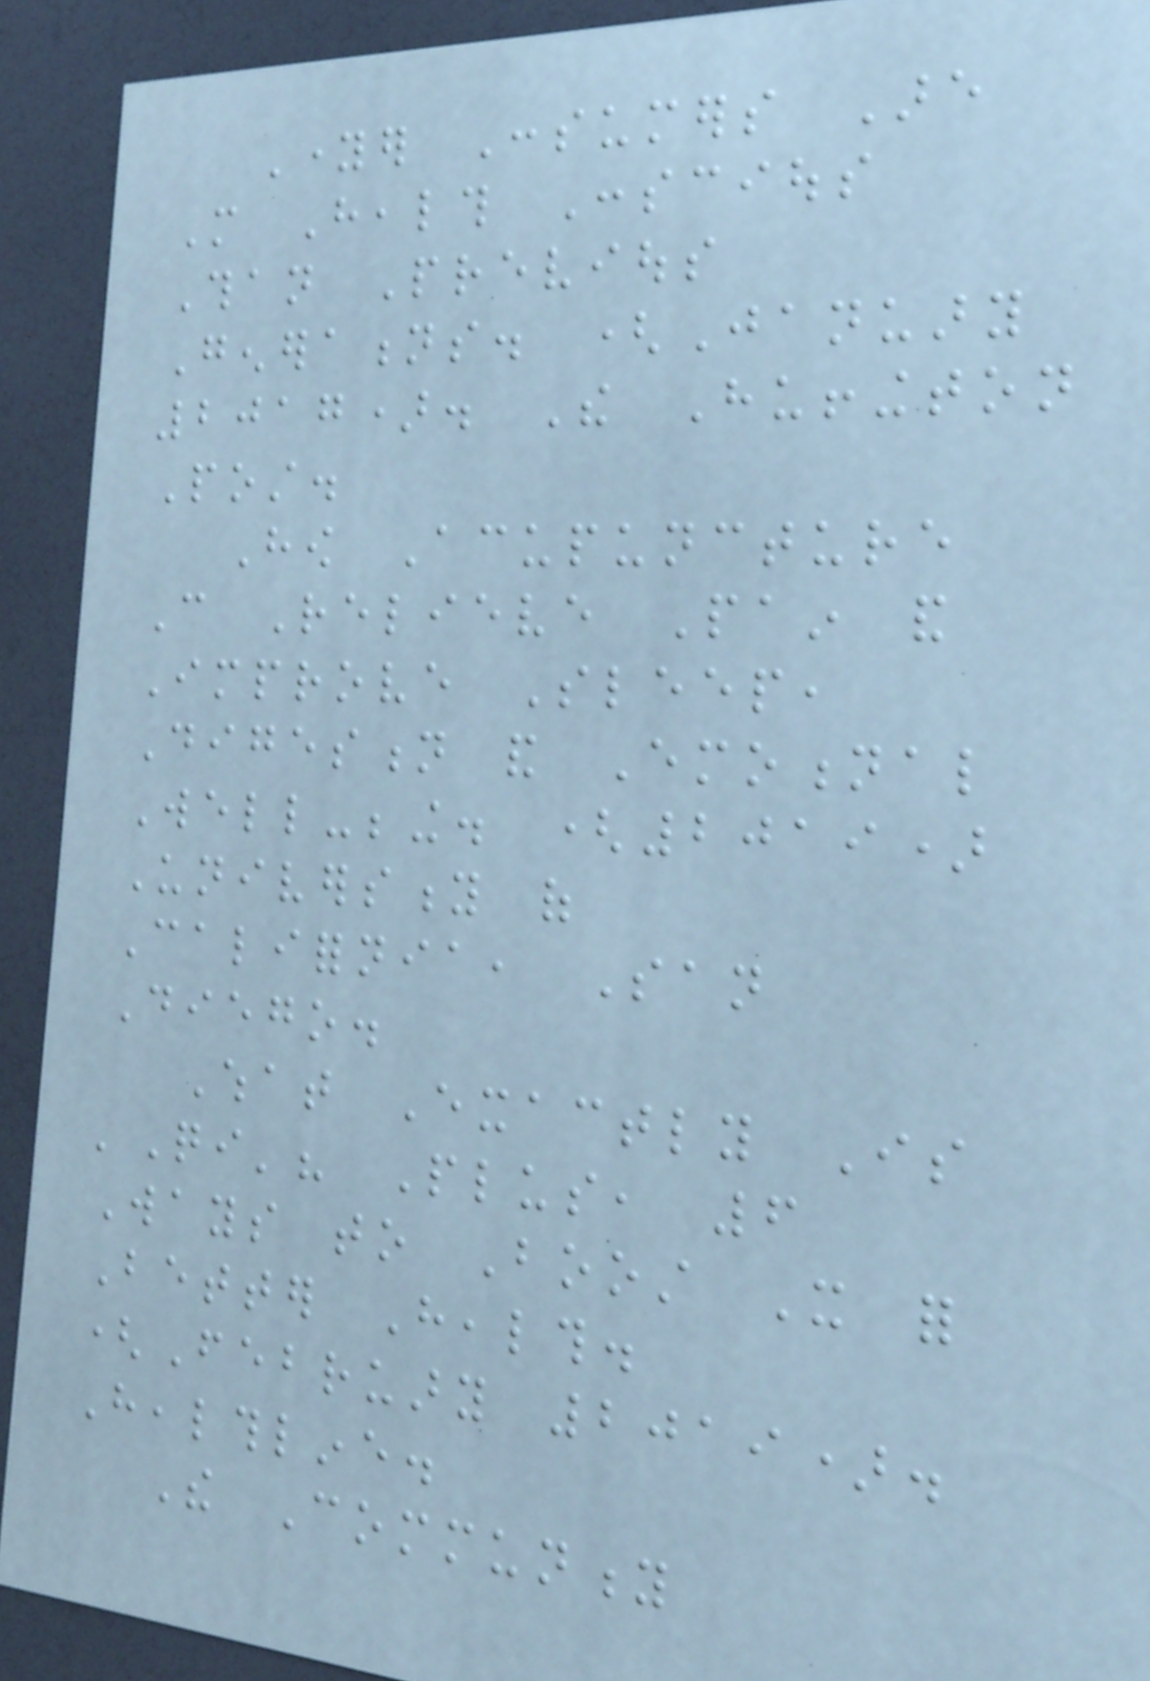Younger Consumers Are
More Health Conscious
Than Previous
Generations. (January
2017). The Huffington
Post.
How Acupuncture
Can Relieve Pain and
Improve Sleep,
Digestion and Emotional
Well-being. (2019)
University of
California, San
Diego.
What Exactly Is
'Qi'? Plus, 6
Ways to Boost It for
Better Health.
(February 2019).
Healthline.
The Community
